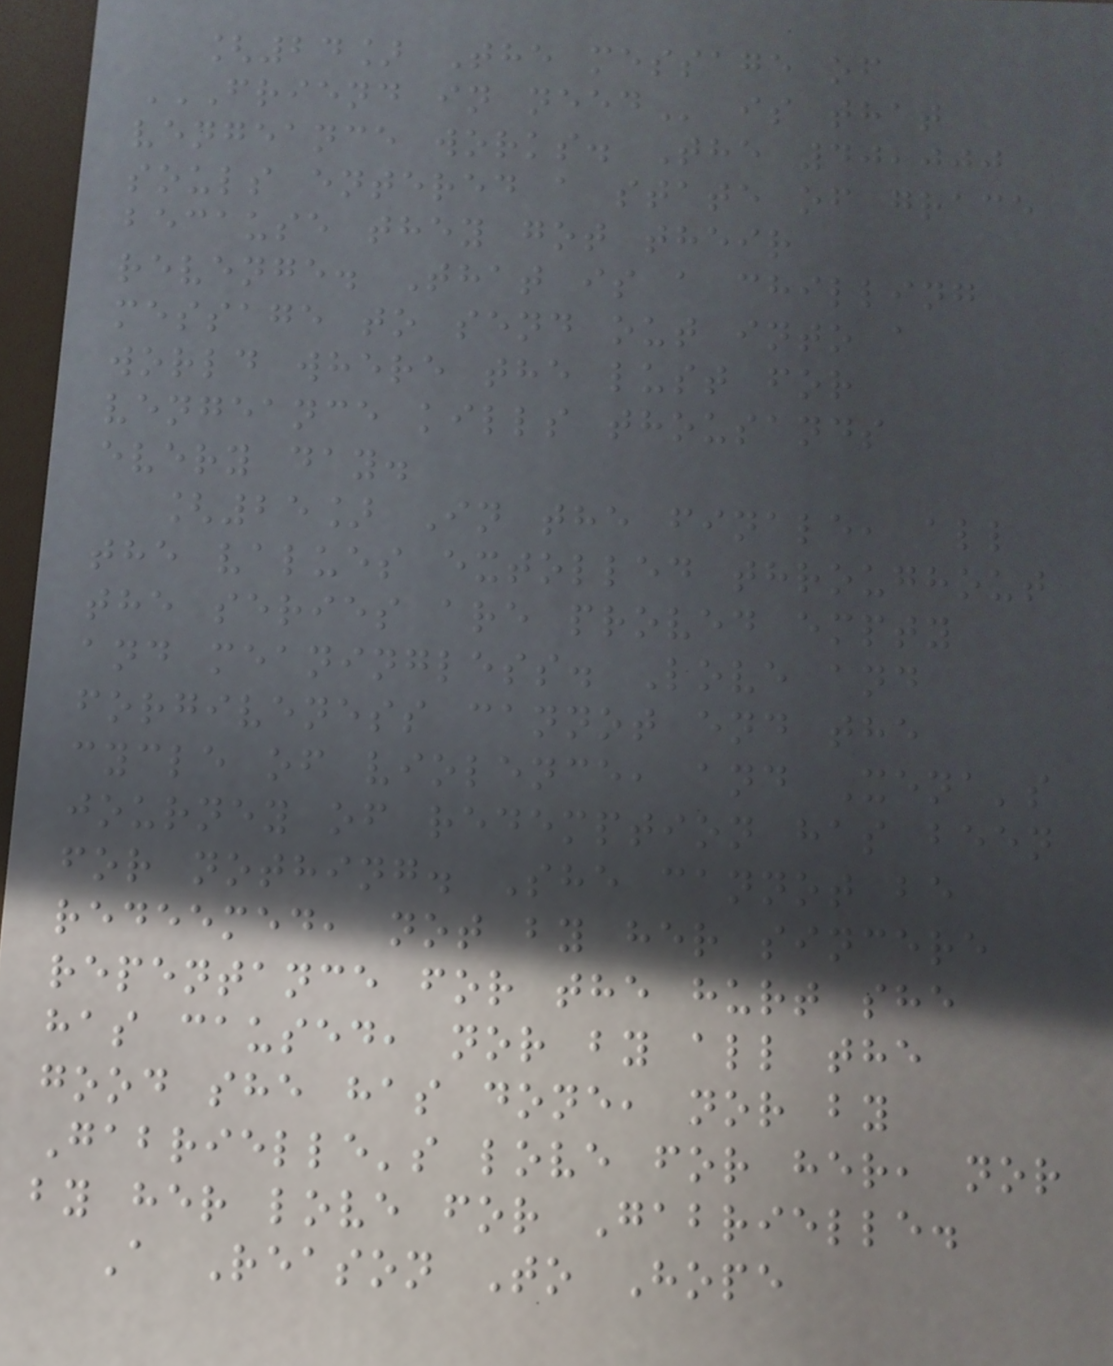[24] The message of
FRIEND IN NEED is that
vengeance works. The 40,000
souls entered a state of grace
because they got their
revenge. That is a chilling
message to send out into a
world where the lust for
vengeance kills thousands
every day.
[25] In the finale, all
the values extolled throughout
the series are proved empty
and meaningless. Love and
forgiveness cannot end the
cycle of violence, and Xena's
journey of redemption has been
for nothing. She cannot be
redeemed, not by her sincere
repentance for the hurt she
has caused, nor by all the
good she has done, nor by
Gabrielle's love for her, nor
by her love for Gabrielle.
A Reason To Hope
